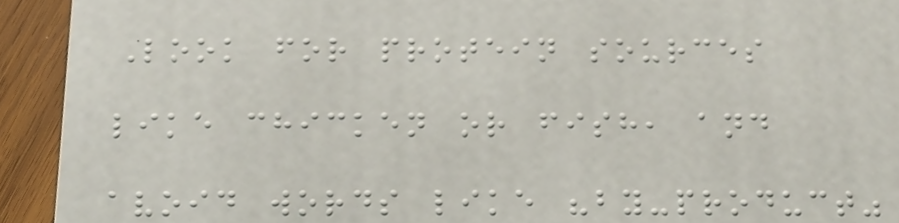Look for protein sources
like chicken or fish, and
avoid words like "by-product"
